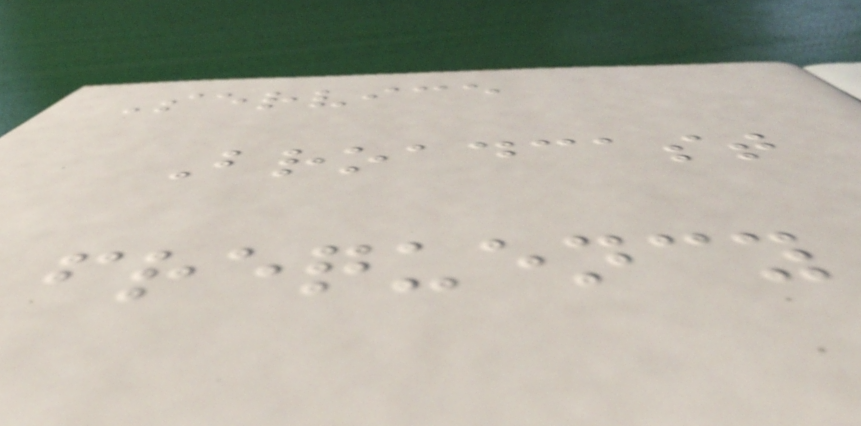Service
Broadcast
frequency
